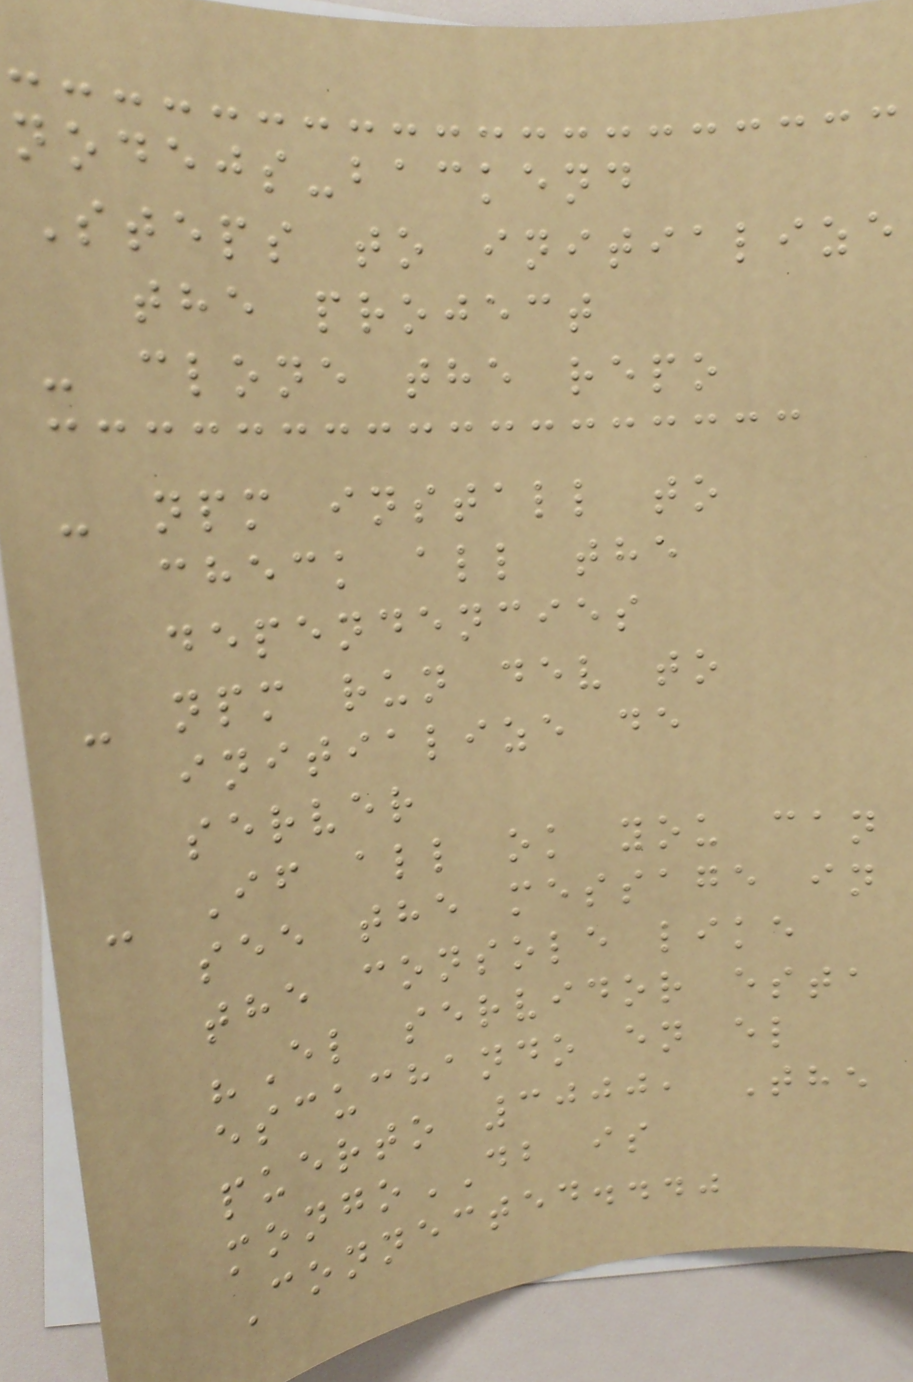nodejs-backend
Steps to initialize
the project
- clone the repo
- npm install to
check all the
dependencies
- npm run dev to
initialize de
server
- If all ok you can
see the message in
the console like
"El servidor esta
escuchando en el
puerto 3000, The
mongoDB is
Connected..."
